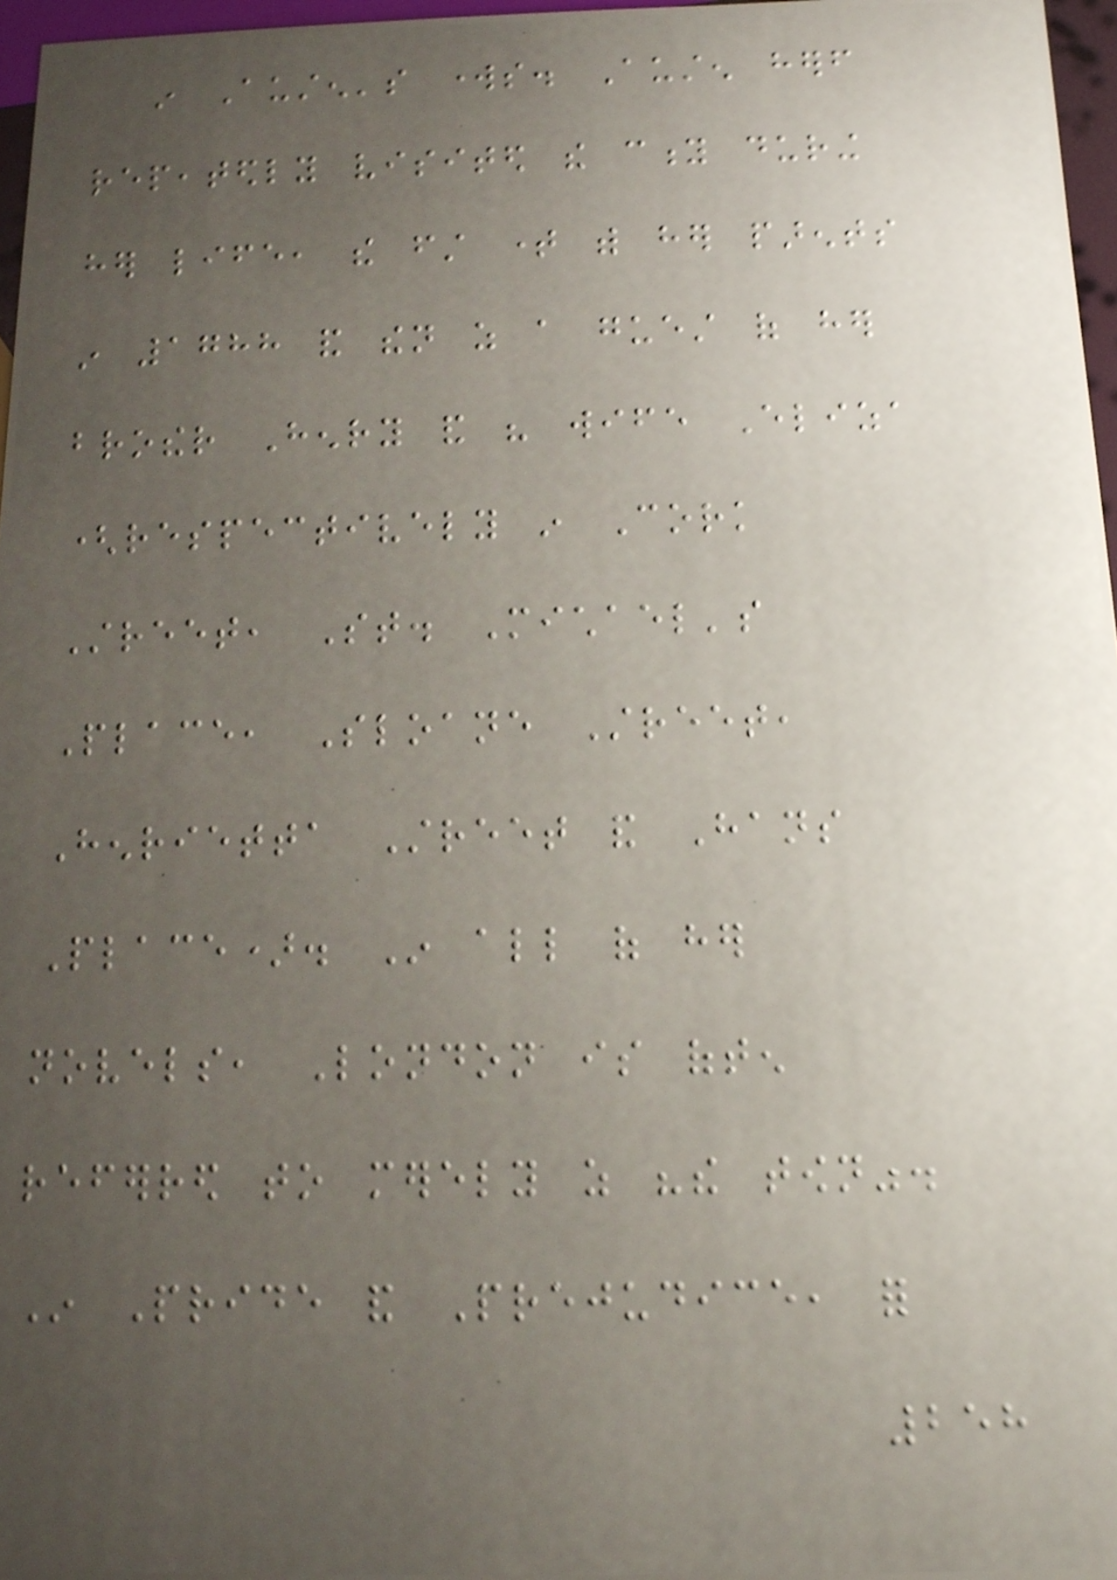in Austen's works. Austen herself
repeatedly visited the city during
her life, the first time with her parents
in 1788 and then as a guest of her
brother Henry and his wife Eliza
(respectively in Cork
Street, St. Michael's
Place, Sloane Street,
Henrietta Street and Hans
Place). In all of her
novels, London is often
referred to merely as "the town".
In Pride and Prejudice, for
258
